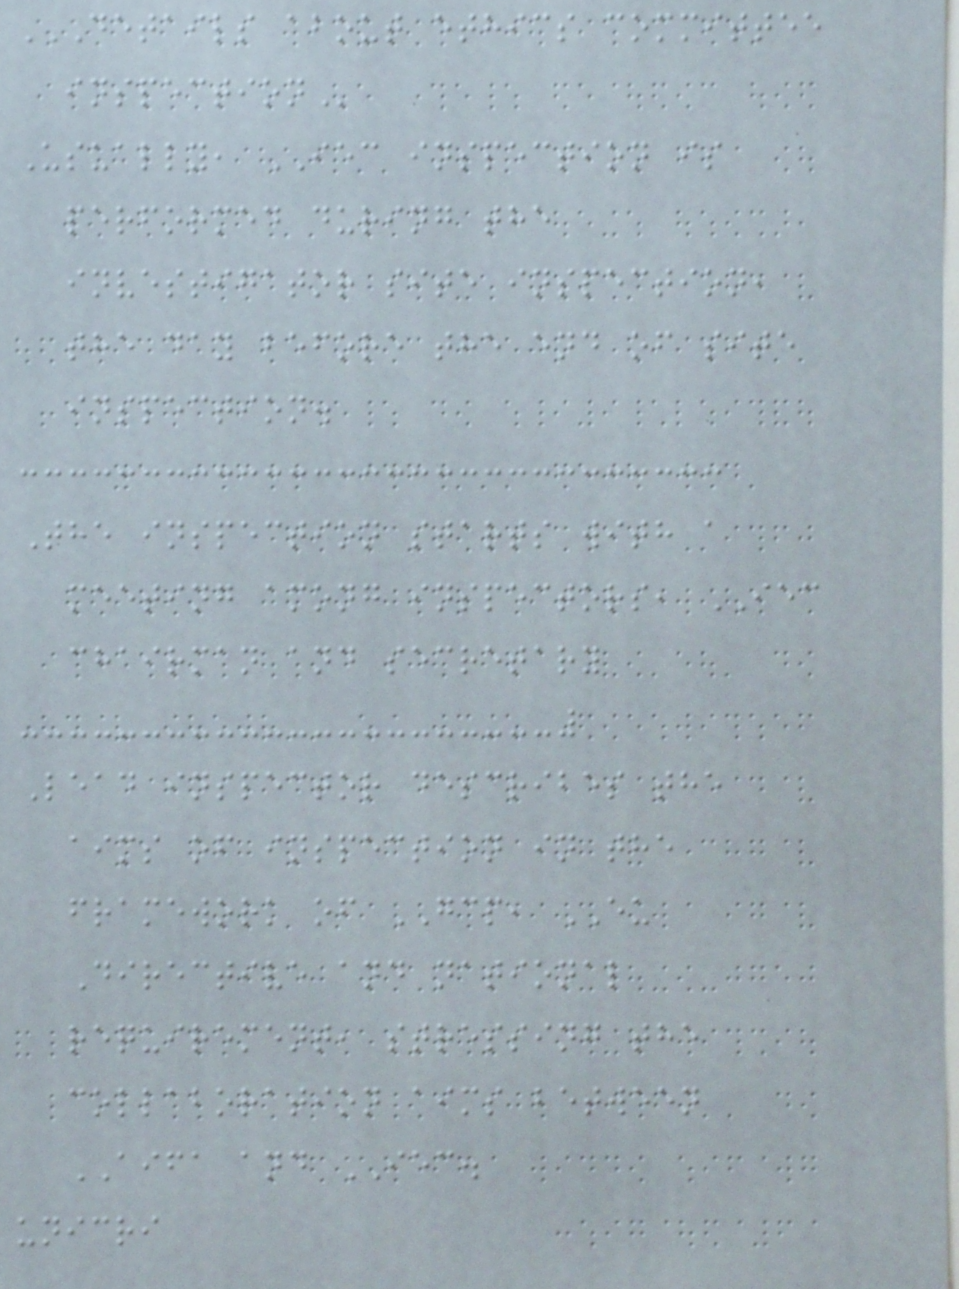DETAILS ABOUT ETHICS COMMITTEE
INSPECTION
Usually, IEC inspection is
performed during the
investigator site inspection,
the day before the end of site
inspection.
The inspection starts with a
meeting among inspectors, IEC
chairman and secretary
Lead inspector describes the
aims of inspection in the
framework of GCP, EU
Directive and national
requirement, stressing the
collaboration aims between
AIFA and IEC.
unicri
